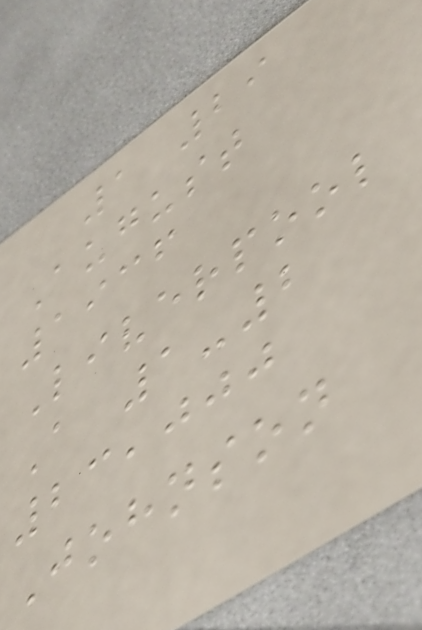1 29
August
1936
Liverpool
A 1-2
23,000
Johnson
